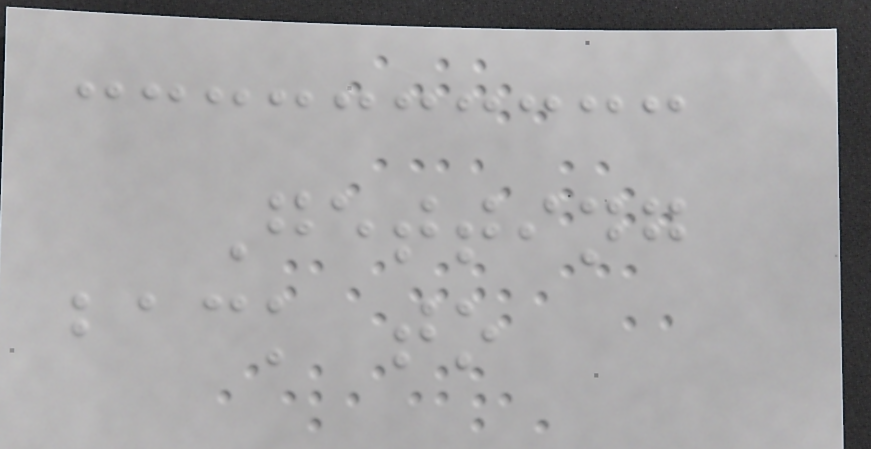Getting
back to
